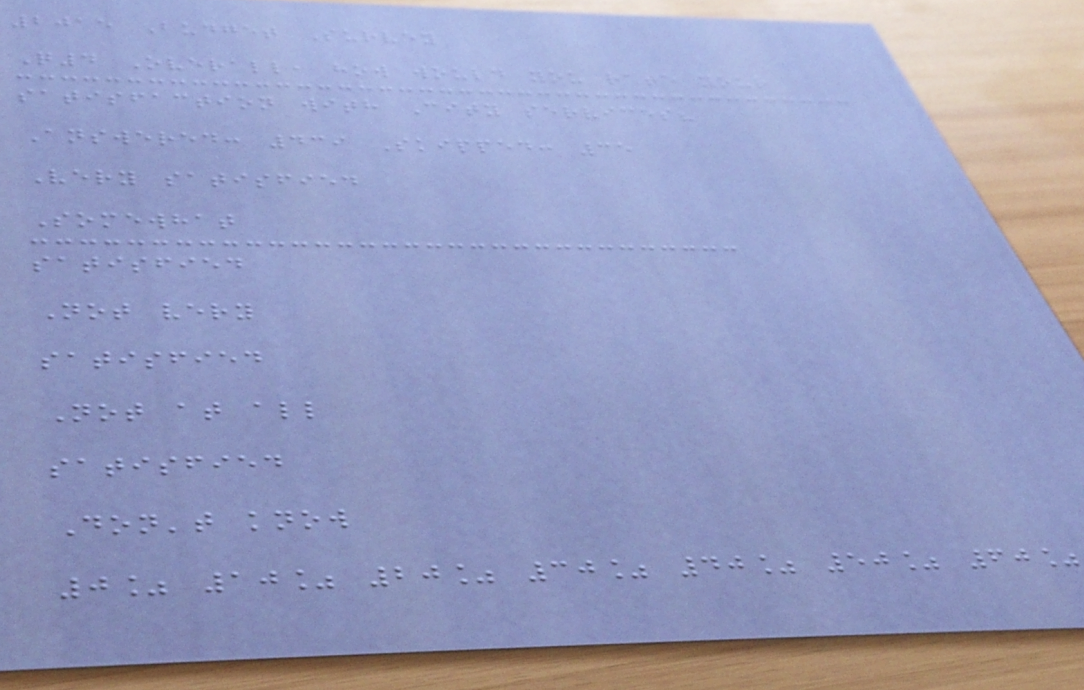2015 Budget Survey
Q4 Overall, how would you rate your
satisfaction with City services?
Answered: 439 Skipped: 35
Very satisfied
Somewhat
satisfied
Not very
satisfied
Not at all
satisfied
Don't know
0% 10% 20% 30% 40% 50% 60%
